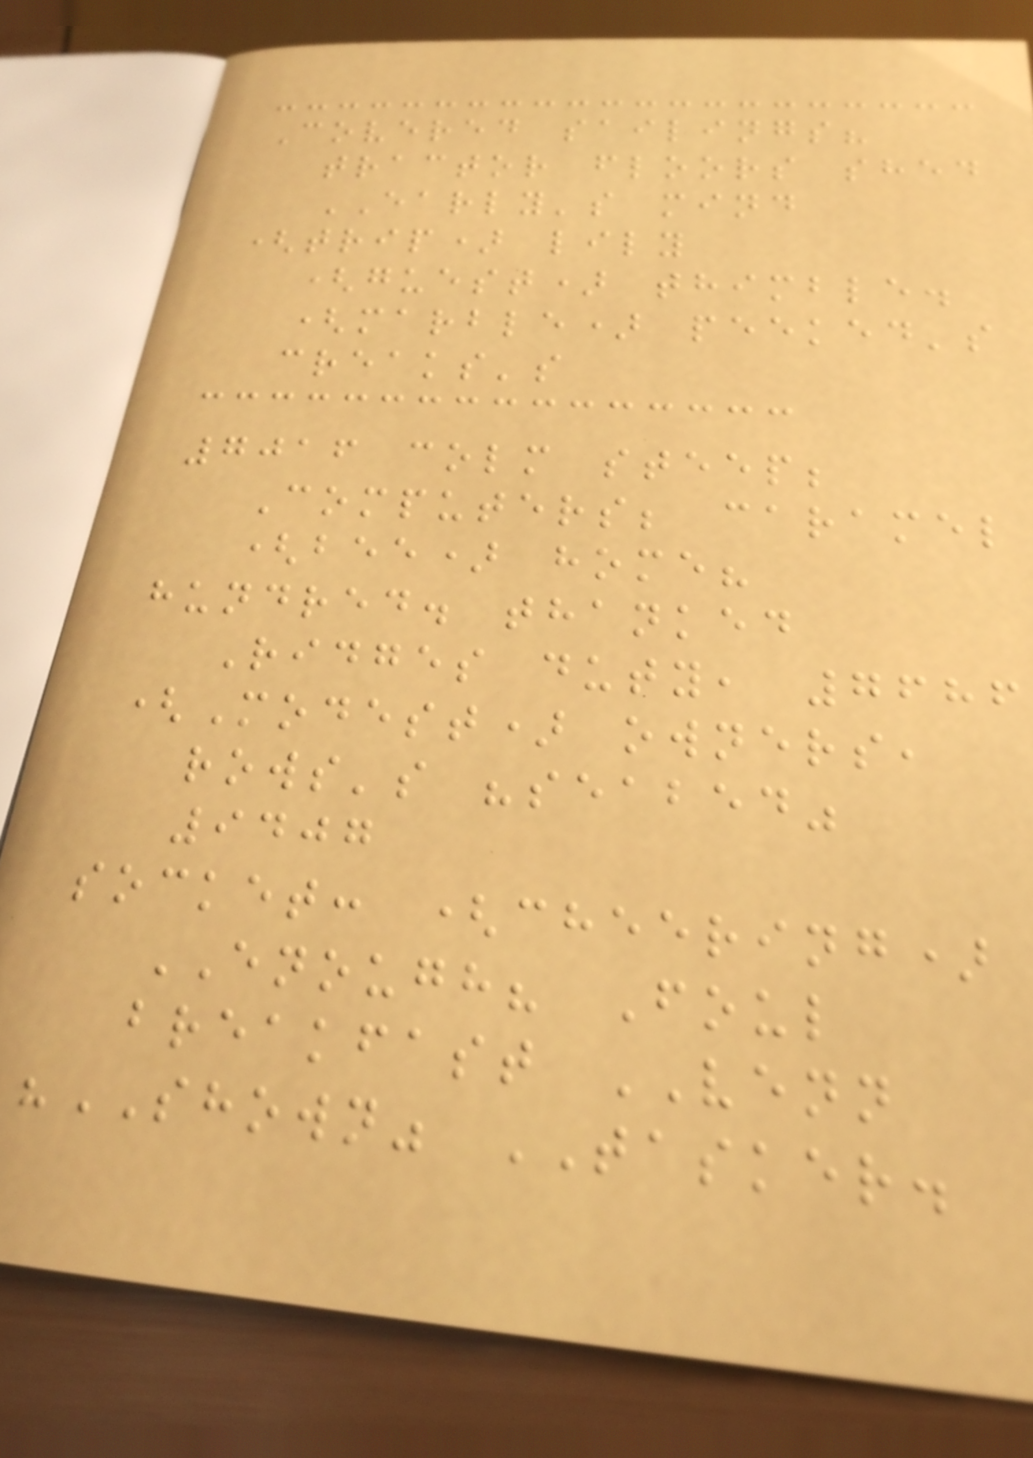Covered sailings?
tractor floors shed
EARLY's mind
(trip) lily
(guest) thimble.
(marble) peeked's
creaks's
7016 colm steep;
Computers; caramel
(bee) home?
hundred. thanked
Ridges duty, 7686
(Modest) owners,
rows's "seabed"
9407
socket: (cheering)
ENOUGH? Foul
breakfast VENN
"SHOWN" TASKER.
